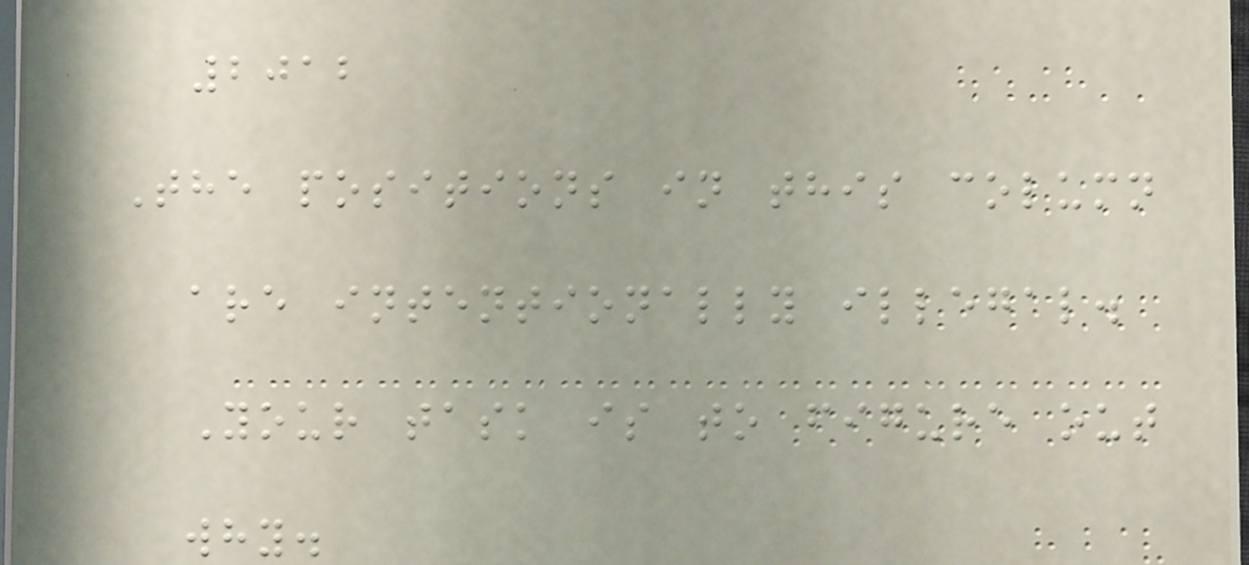2012
The positions in this column
are intentionally illegal.
Your task is to figure out
why.
